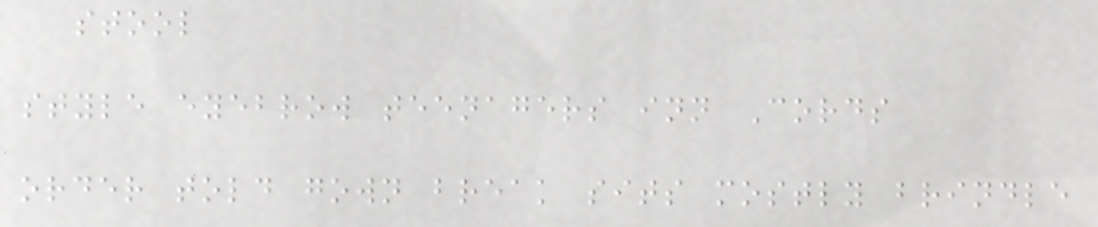stool
style eyebrow teenagers inn Cords
order told gown break sits mostly brindle
